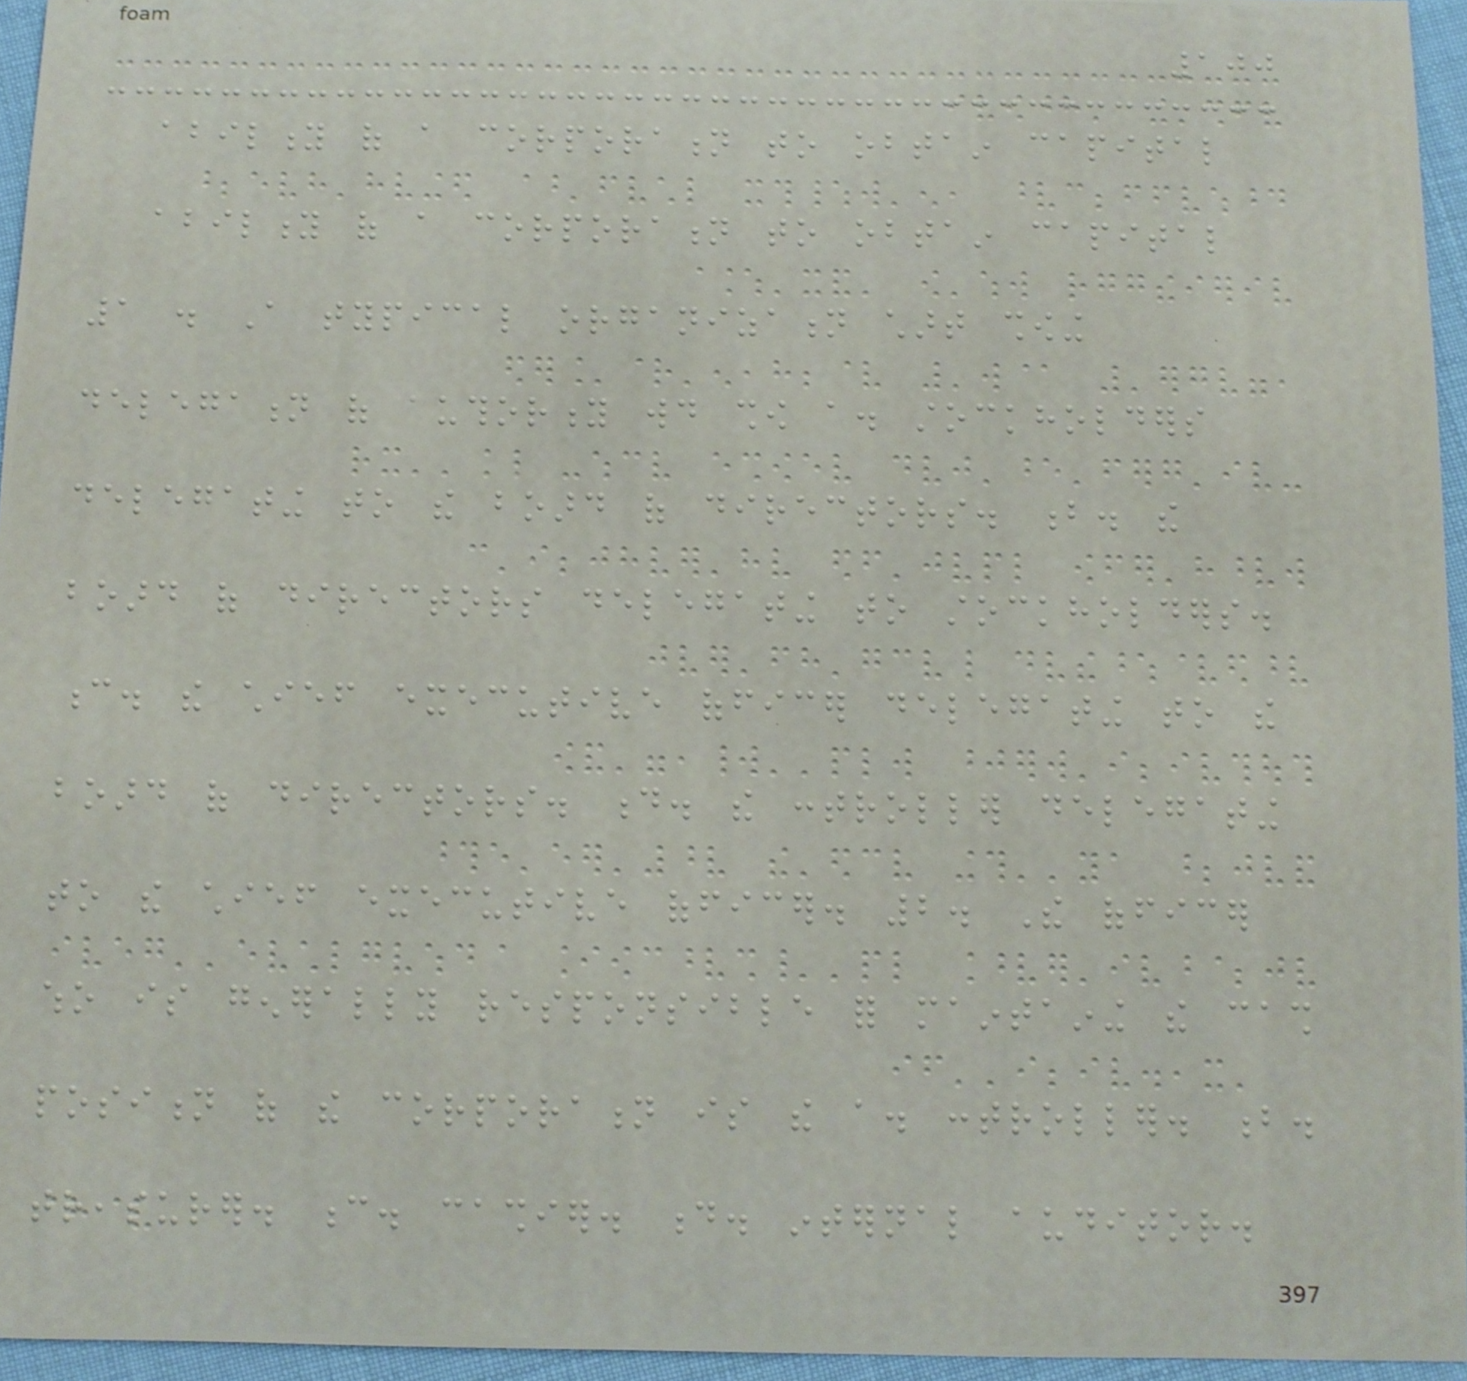100
ability of a corporation to obtain capital
ability of a corporation to obtain capital
1 . A typical organization chart showing
delegation of authority would show a. stockholders
delegating to the board of directors. b. the
board of directors delegating to stockholders.
c. the chief executive officer delegating to the
board of directors. d. the controller delegating
to the chief executive officer. 2. The officer
who is generally responsible for maintaining the cash
position of the corporation is the a. controller. b.
treasurer. c. cashier. d. internal auditor.
